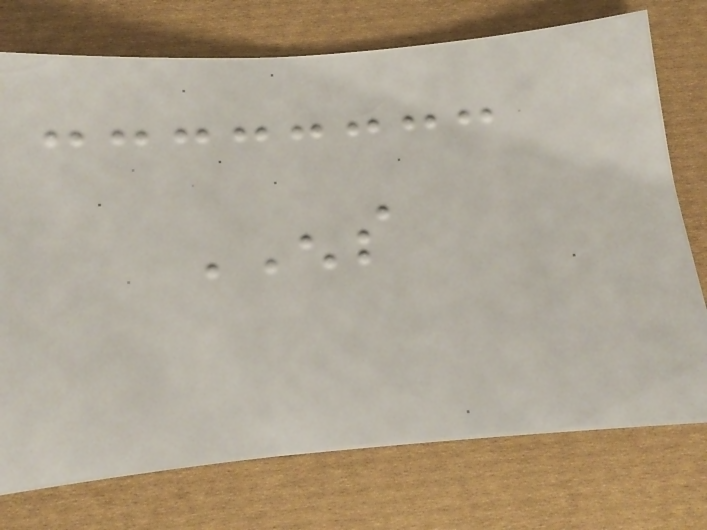ENS
